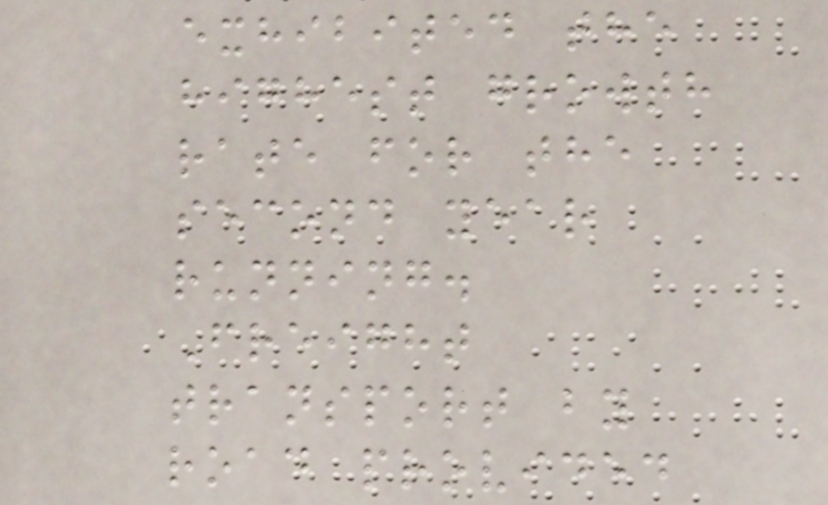exhibited the
highest growth
rate for the
second year
running.
Freight
transport by
road provided
